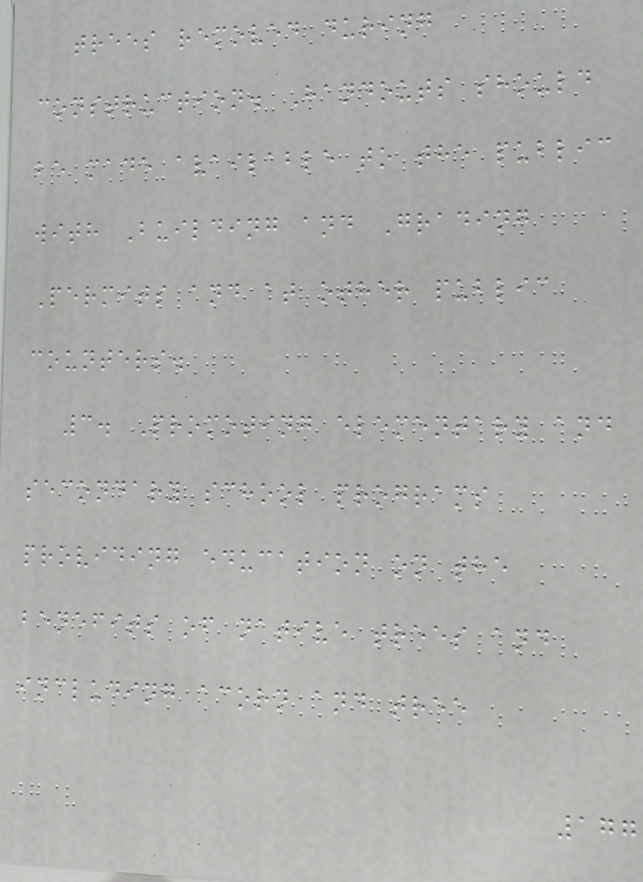trees removed during
construction. Handouts should
be made available to the public
with Building and Grading
Permits and at other public
counters.
3. Promoting elementary and
secondary school programs
providing education on the
benefits of native trees and
including acorn and tree
177
